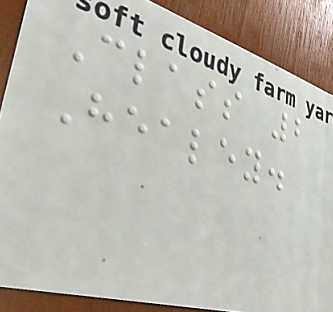Class 2
Healey.
